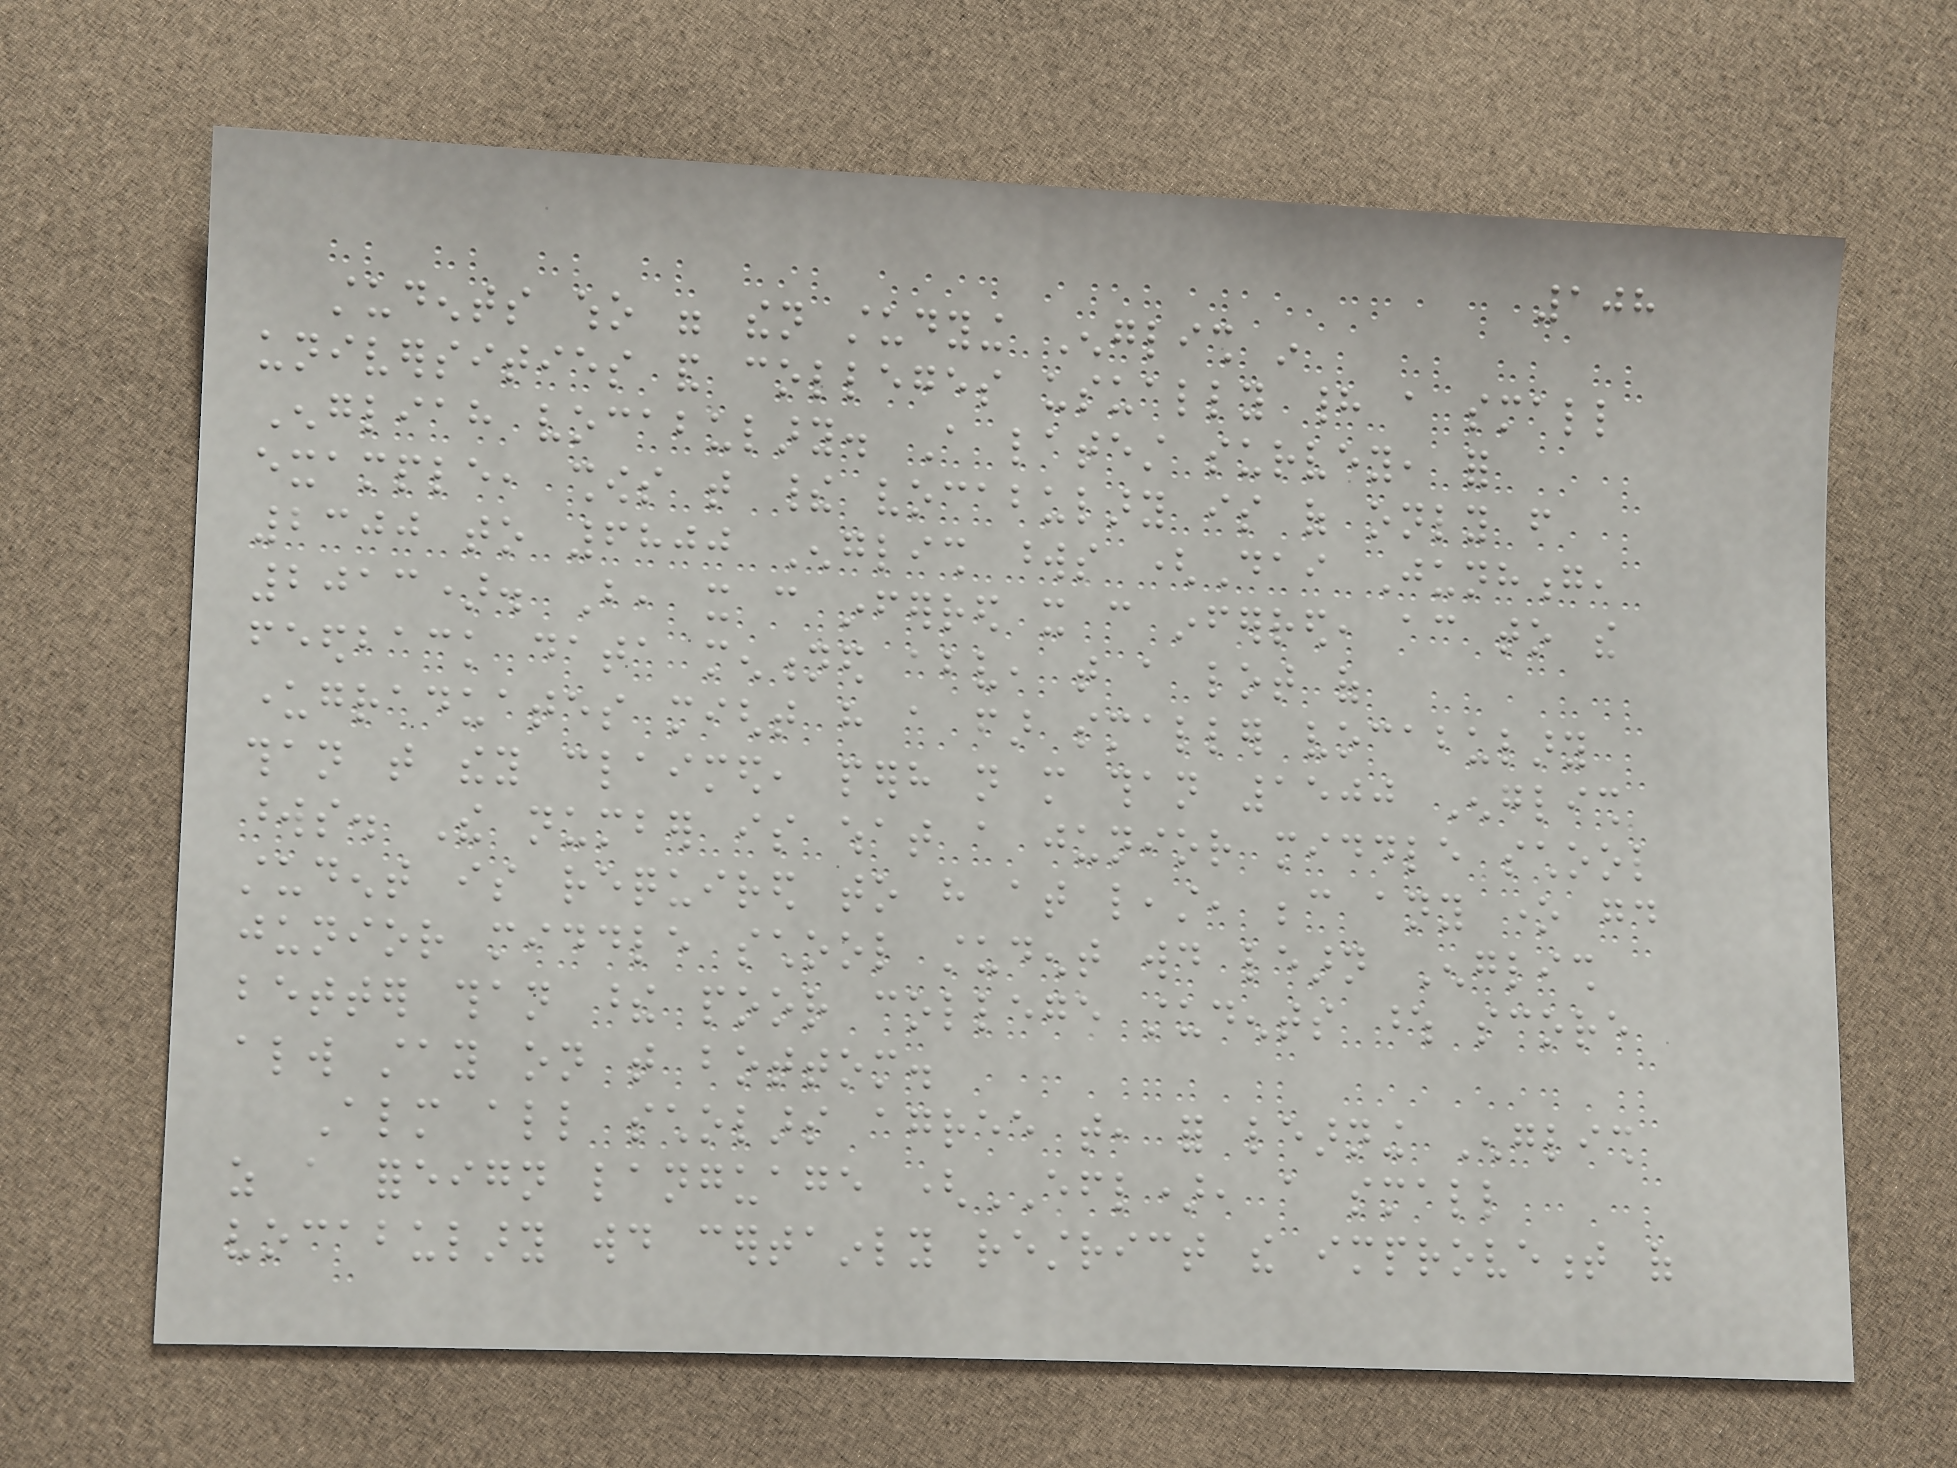108
students who were then studying English in
universities and colleges usually had a small
Engliah vocabulary. A latest survey, for
example, shows that their vocabulary is of only from
2300 to 6800 English words (Dai Junhong,
2013). But, it can inferred it can inferred, according to the
feedback data mentioned above, that a lot of
undergraduates might have a far smaller vocabulary
than that they claimed, perhaps not more than 1500 English
words. The number is what a junior middle school
student is required to have at least, because any one good
junior middle school student would learn English
better than these poor college students whose score
always stay on that bottom.
Almost all scholars agree that, for learning English
as a foreign language (EFL), a small
vocabulary would certainly restrict the improvement of
